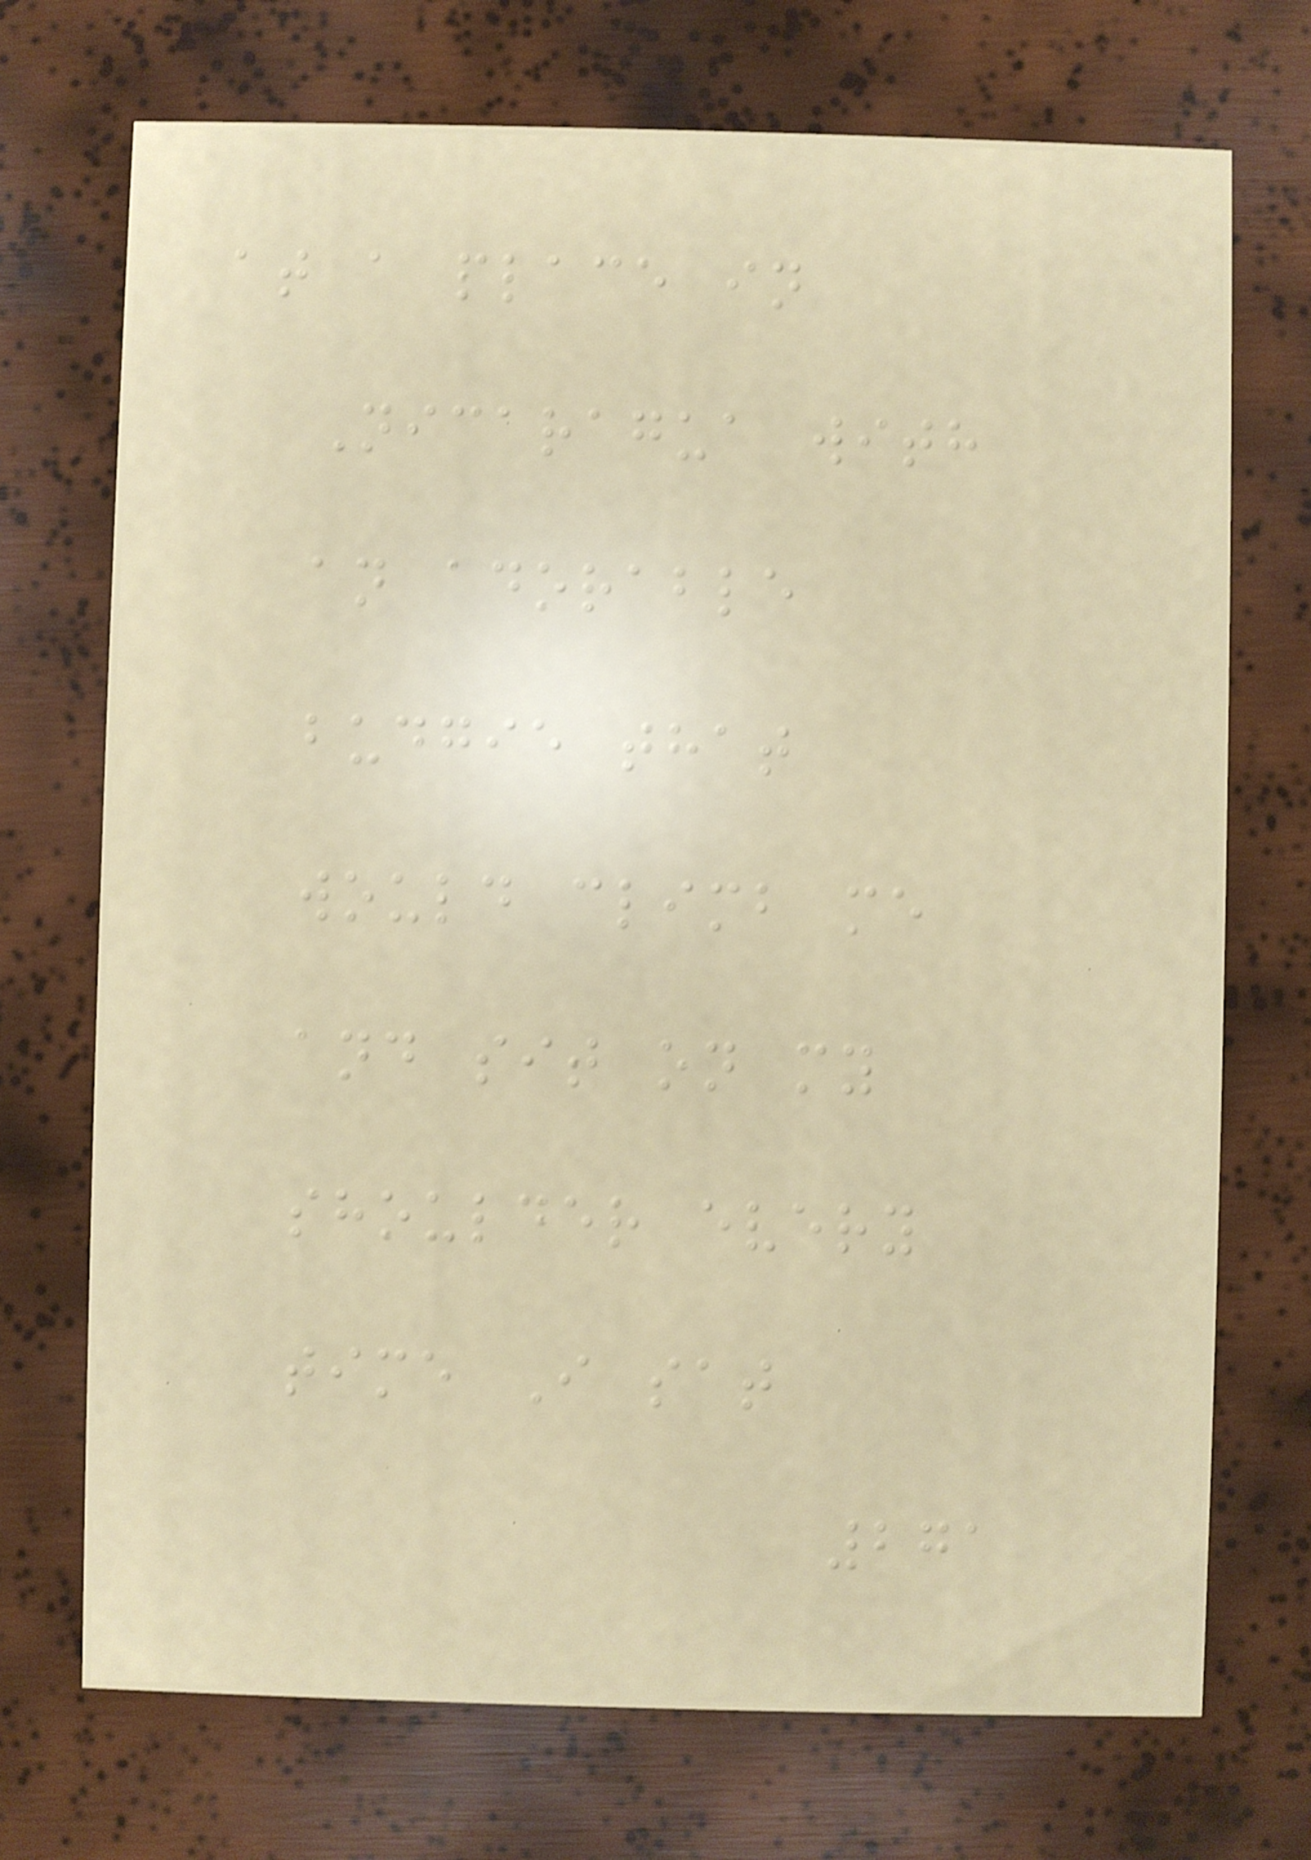at a place in
Nicaragua with
an adorable
budgie that
would climb me
and sit on my
shoulder every
time I sat
271
